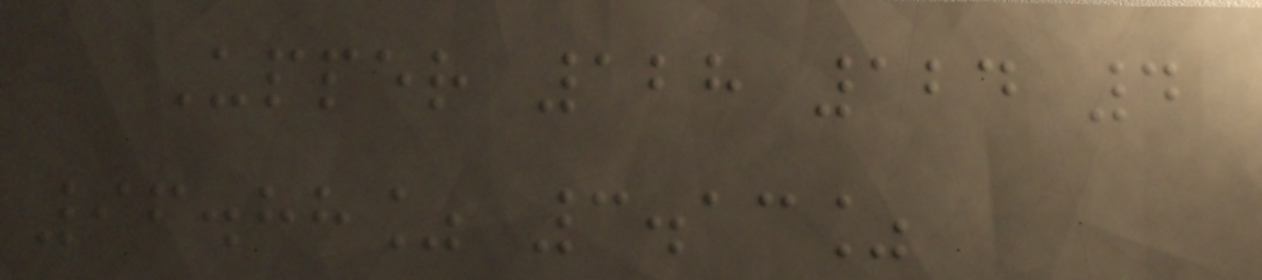Upper 128 124 4
96.88% 3.13%
